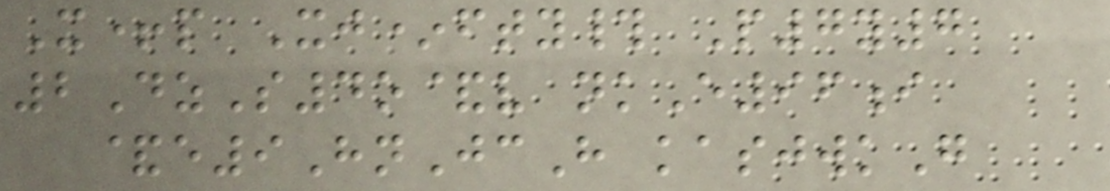X+p Xj*fty# P7y7
2DzS4o&v nkE96i
&e9HnJcH kasjwkG
